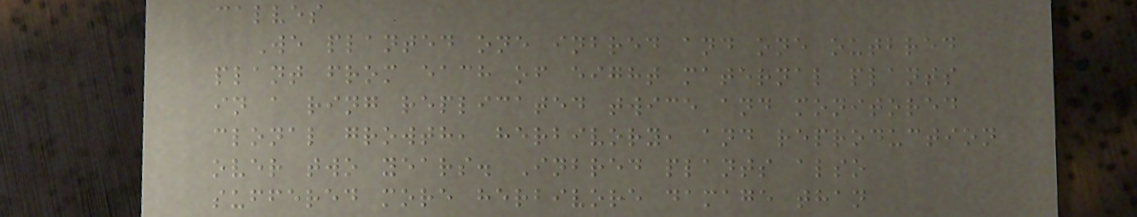calves
We planted one inbred and one outbred
plant from each of eight maternal plants
in a ring replicated twice and monitored
clonal growth, herbivory, and reproduction
over two years. Inbred plants also
suffered more herbivore damage than
